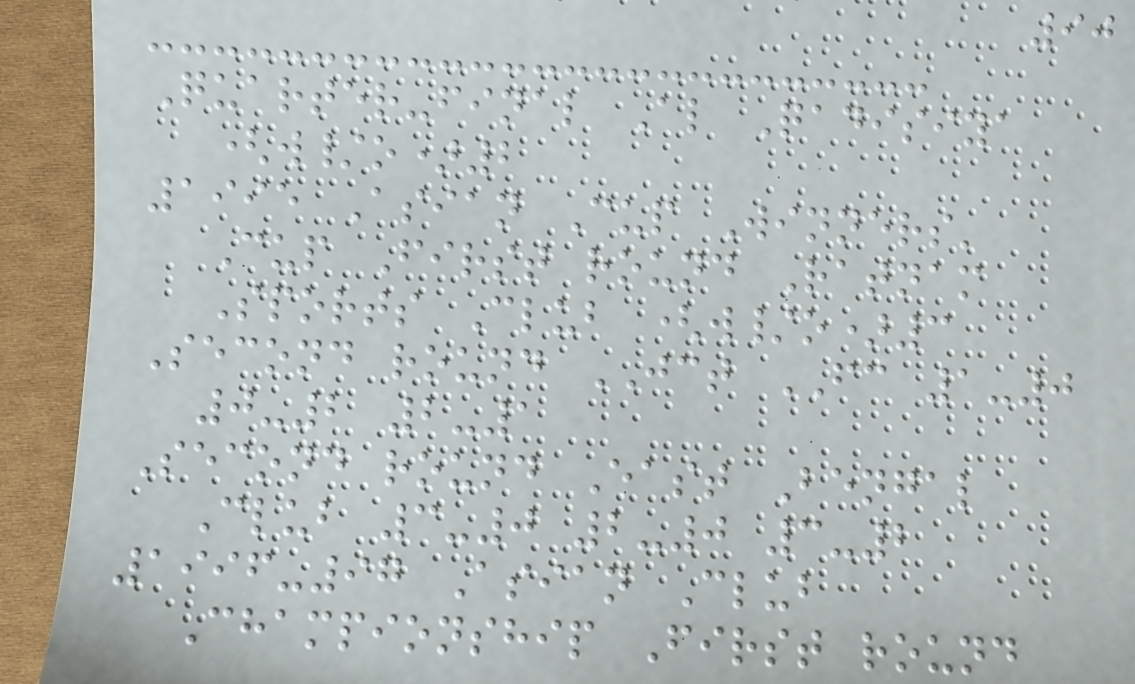90
Quarter-final Al Qadisiya
(w/o)2
1995 Asian Cup Winners'
Cup First round Ratnam
Sports Club (w/o)3
Second round JCT FC 1-0
0-2 2-1
Second round East Bengal
Club 3-0 2-0 3-2
1996-97 Asian Club
Championship First round
